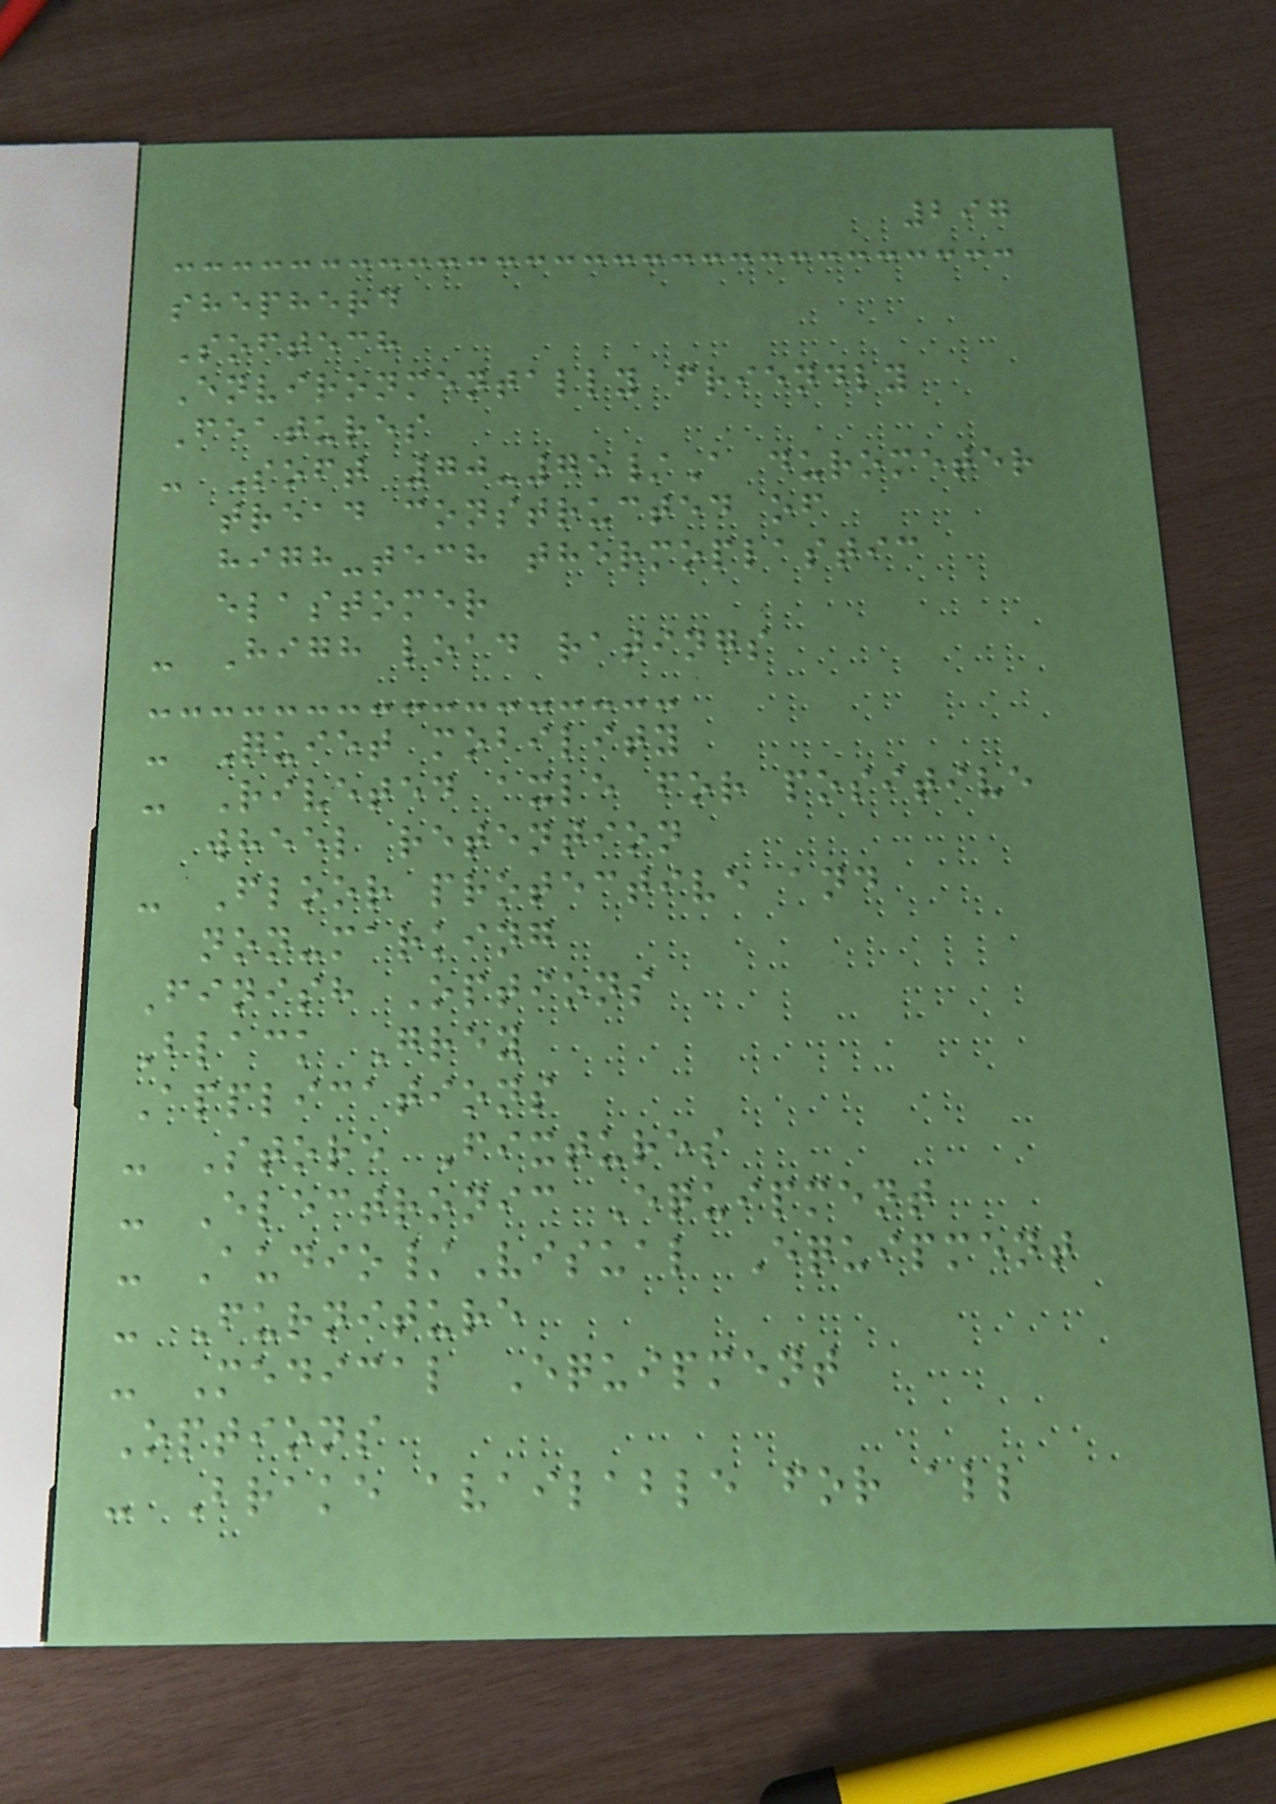297
shepherd
Softech
Environmentally friendly
Features
- Soft 70-75/A durometer
tread constructed of
high-tech thermoplastic
elastomer
- High load ratings
- Quiet mobility
- Riveted axle for positive
wheel retention
- Floor protective and
non-marking
Finish Options
Black Grey
Applications
- Store Fixtures
- Electronic Equipment
- Audio/Visual Equipment
- Furniture
- Medical Equipment
Options
- Brake available for all
